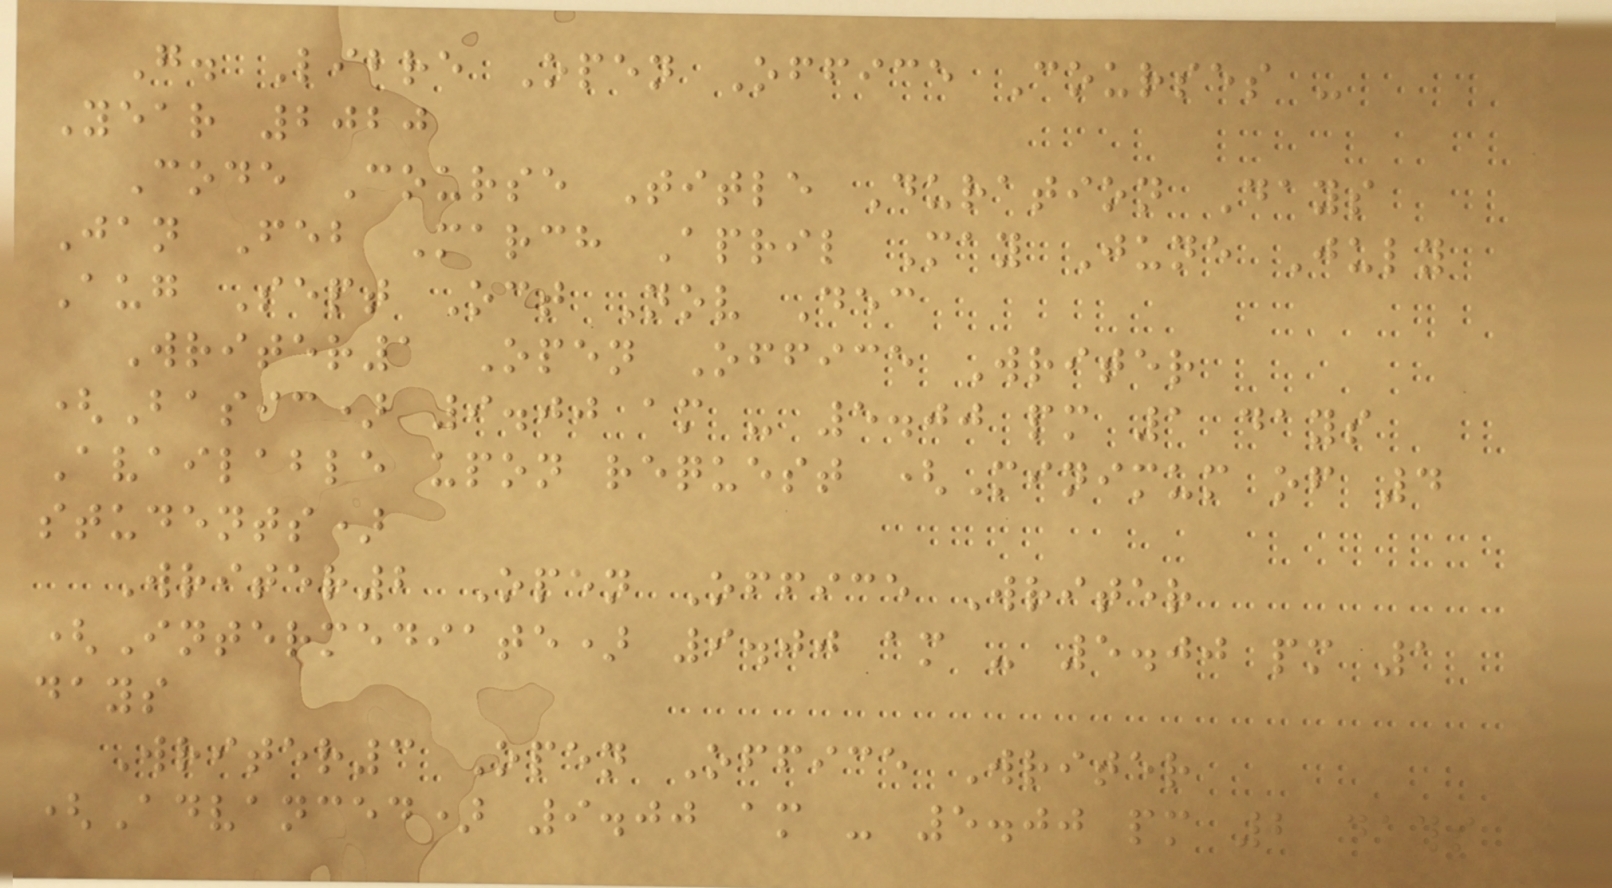G. Libre Open Office Courses -
Year 2020
Code Course Title Duration Days
Jan Feb March April May June July
Aug Sept Oct Nov Dec
Writer1 Open Office Writer
(Basic) 9.00 am - 5.00 pm 1 days
Available upon request (Minimum of 4
students)
Writer2 Open Office Writer
(Intermediate) 9.00 am - 5.00 pm 1
days
Writer3 Open Office Writer
(Advanced) 9.00 am - 5.00 pm 2 days
